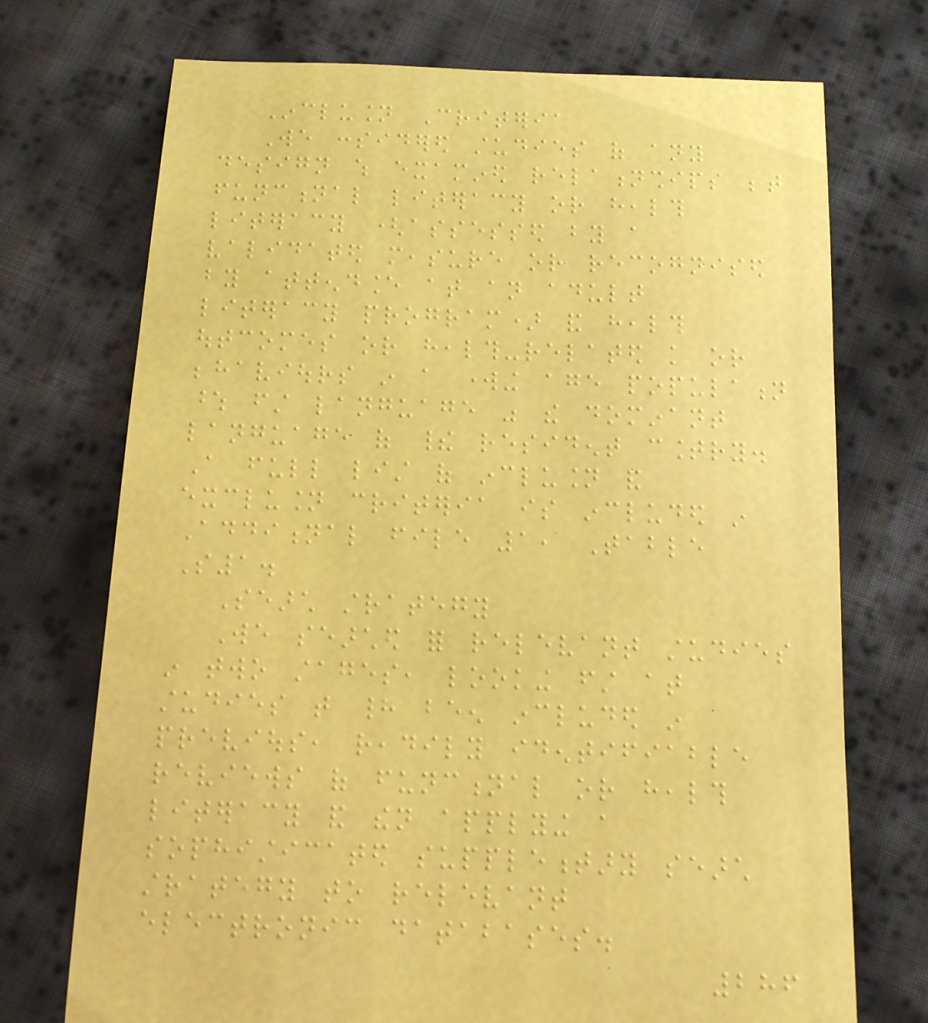Inclusion Criteria
We considered studies of any
design which examined relationships between
functional literacy or health
literacy (assessed by a
validated measure or recognised
by attendance at an adult
literacy program) and health
outcomes or health-related knowledge or
behaviours in a working age population
whose first language was the dominant
language of their resident country.
A full list of inclusion and
exclusion criteria is included in
Additional file 1, Table
S1.
Search strategy
We searched for relevant studies
in two stages, looking first at
studies that had been included in
previous, readily identifiable
reviews of functional or health
literacy and then applying a
sophisticated supplementary search
strategy to relevant
electronic databases.
286
